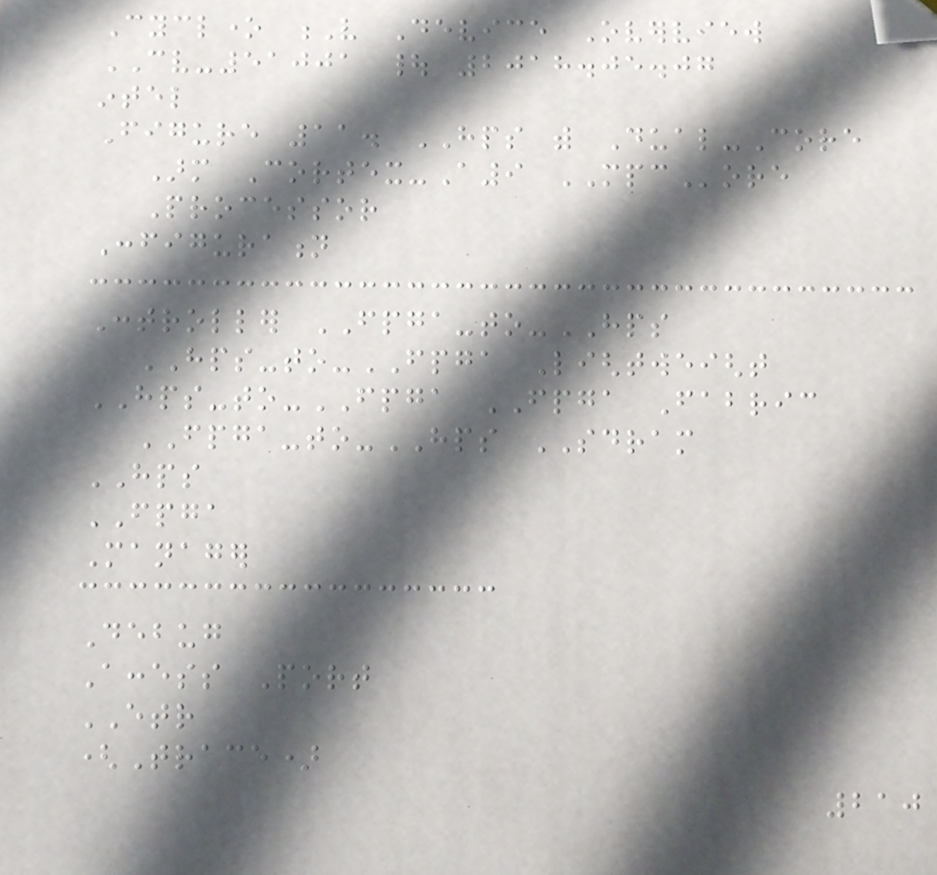Cyclone V Device Overview
CV-51001 | 2018.05.07
intel
Figure 11. HPS with Dual-Core
Arm Cortex-A9 MPCore
Processor
Configuration
Controller FPGA-to-HPS
HPS-to-FPGA Lightweight
HPS-to-FPGA FPGA Fabric
FPGA-to-HPS SDRAM
HPS
FPGA
Manager
Debug
Access Port
ETR
(Trace)
210
